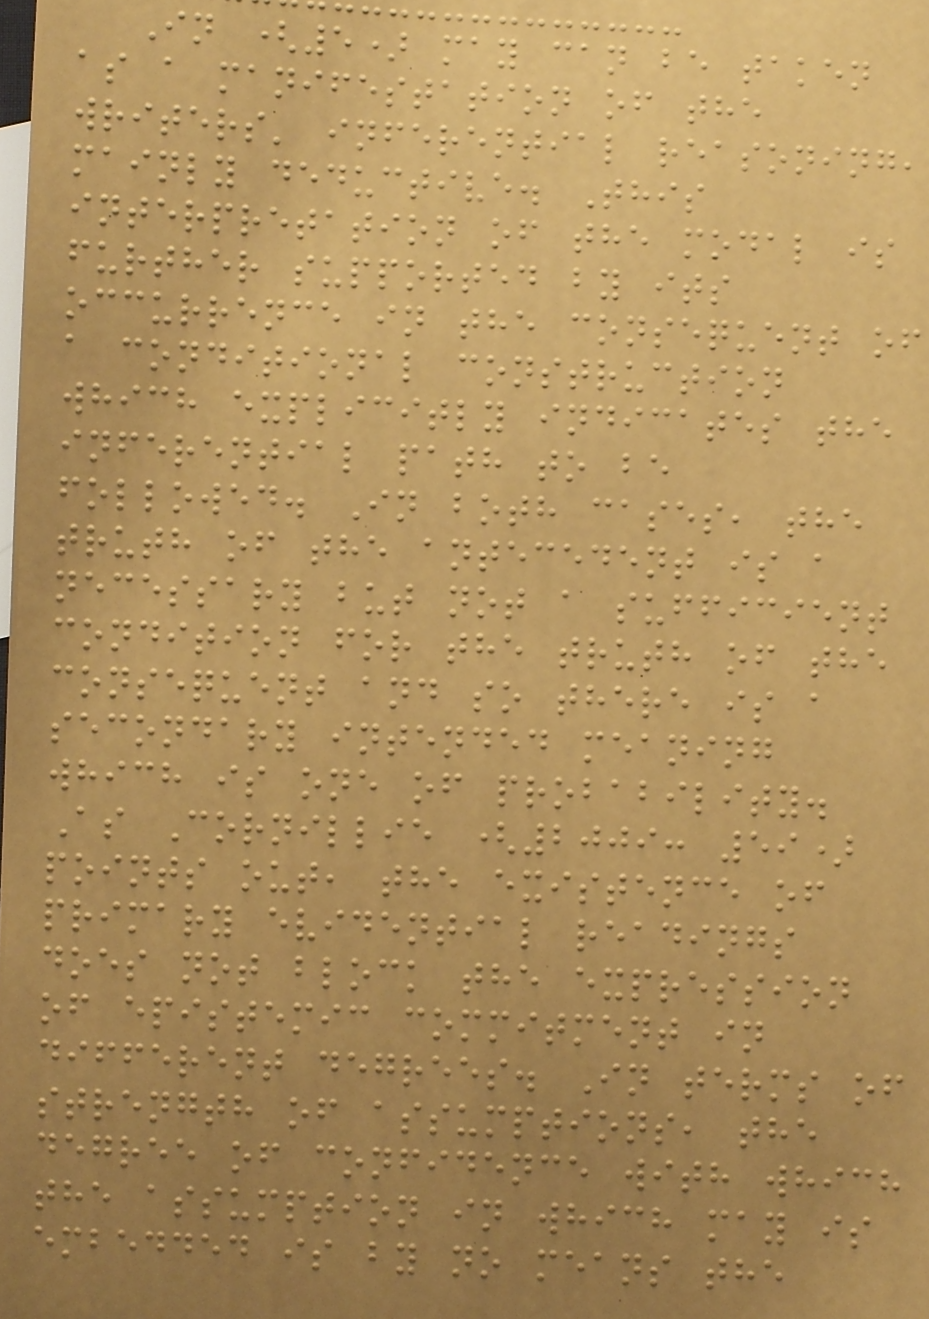In (5) may can be taken
as a manifestation of the
writers' inferential reasoning,
mainly deductive. This
interpretation of the modal is
further supported by its
occurrence in the consequent of
a conditional construction
which explicitly indicates the
inferential path to be
followed. In both cases, the
truth of the antecedent is a
necessary but not a sufficient
condition for the truth of the
consequent and so there is a
secondary intended meaning
which is one of probability.
As Cornillie (2009: 59)
points out, the existence of
primary evidential readings
does not block the expression
of epistemic commitment in
different degrees. In terms of
strength of assumptions, the
degree of confidence with which
the assumption in which may is
embedded is by no means the
